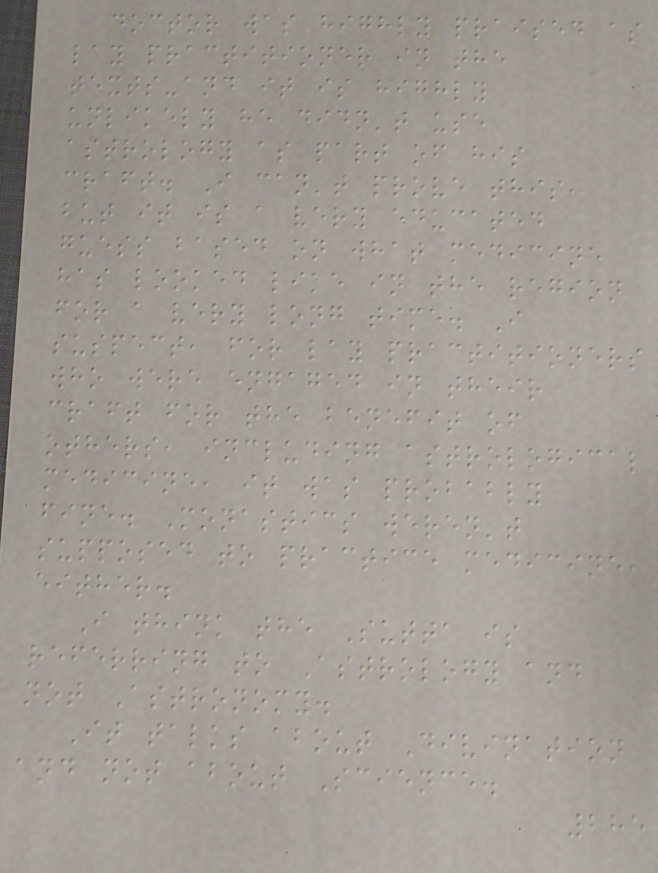doctor was highly praised as
lay practitioner in the
texts-and it is highly
unlikely he didn't use
astrology as part of his
craft. I can't prove this,
but it is a very educated
guess based on what medicine
has looked like in the region
for a very long time. I
suspect, for lay practitioners
who were engaged in their
craft for the benefit of
others, including astrological
medicine, it was probably
fine. Monastics weren't
supposed to practice medicine,
either.
I think the Sutta is
referring to Astrology and
not Astronomy.
It talks about Divination
and not about Science.
285
